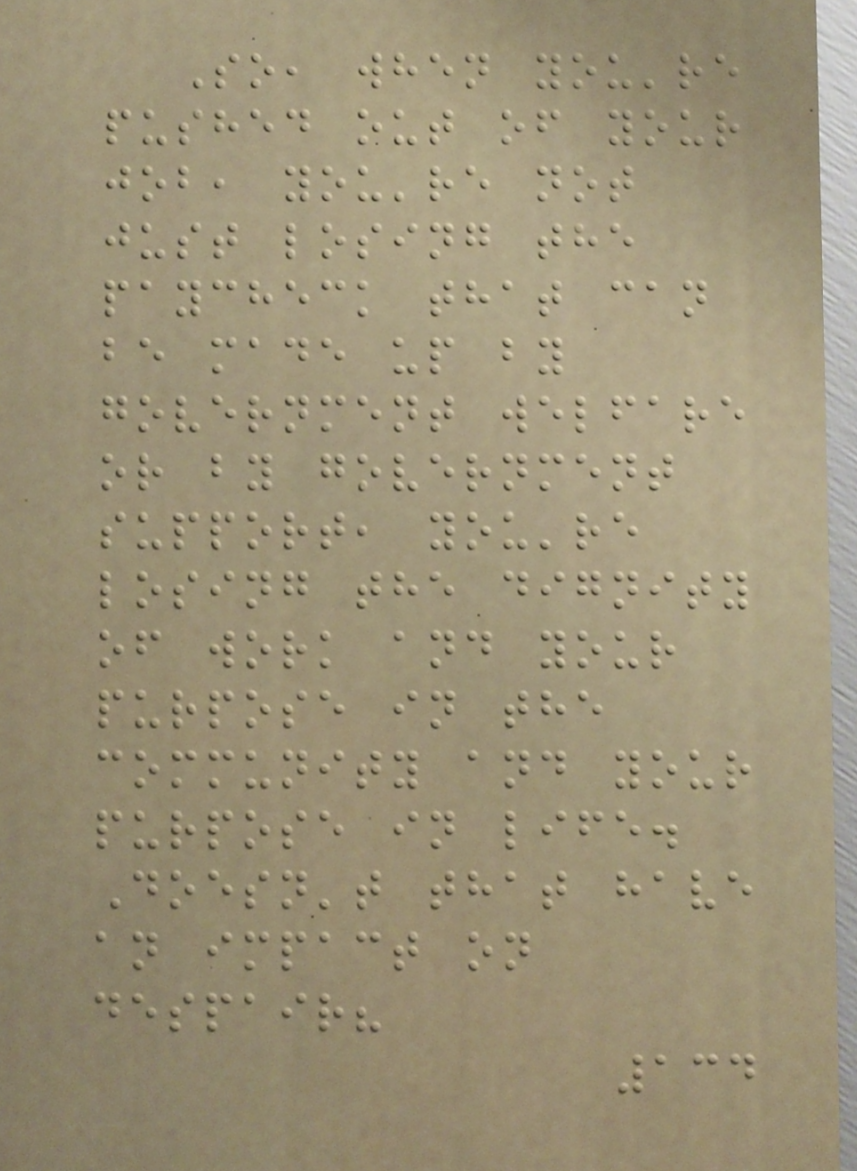So, when you're
pushed out of your
job, you're not
just losing the
paycheck that can
be made up by
government welfare
or by government
support, you're
losing the dignity
of work and your
purpose in the
community and your
purpose in life.
Doesn't that have
an impact on
despair?
134
